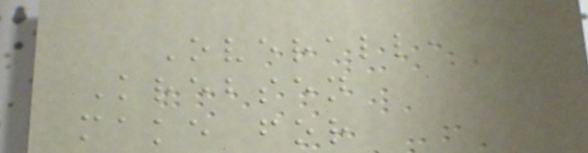Overall,
Krebsen
make for
